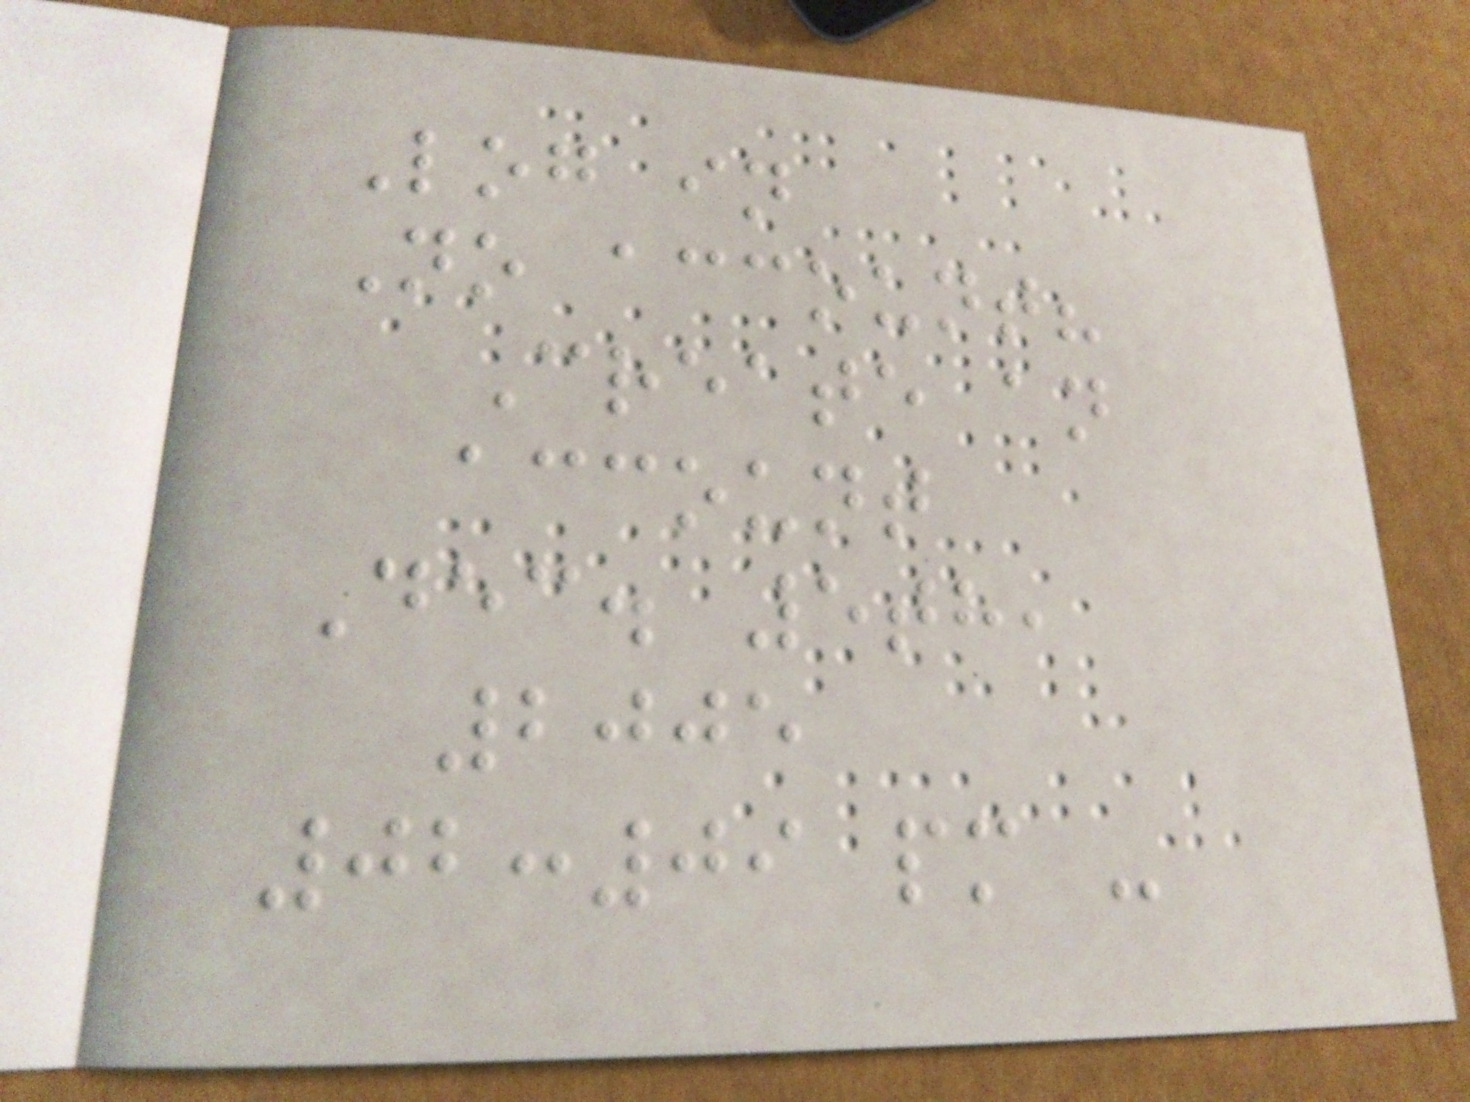Log in
No account?
Create an
account
Dec. 5th,
2005
02:09 pm -
